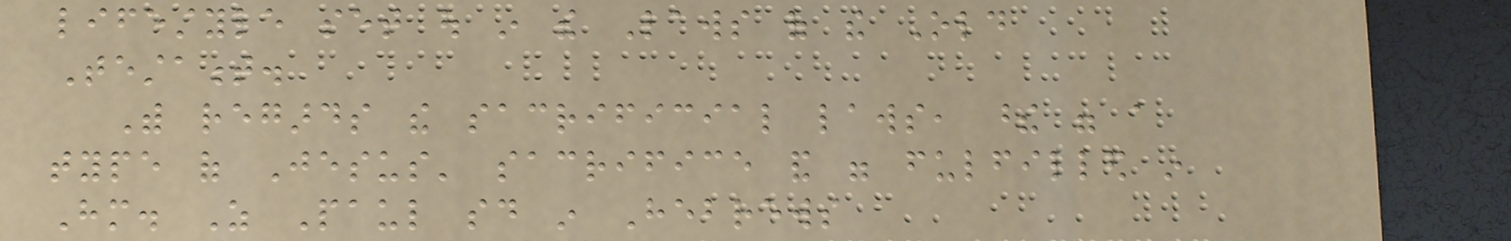lifestyle set out in the Laws of the Old
Testament.
With regards the sacrificial laws, these were a
type of Jesus' sacrifice and were fulfilled in
Him. As Paul said in Hebrews
